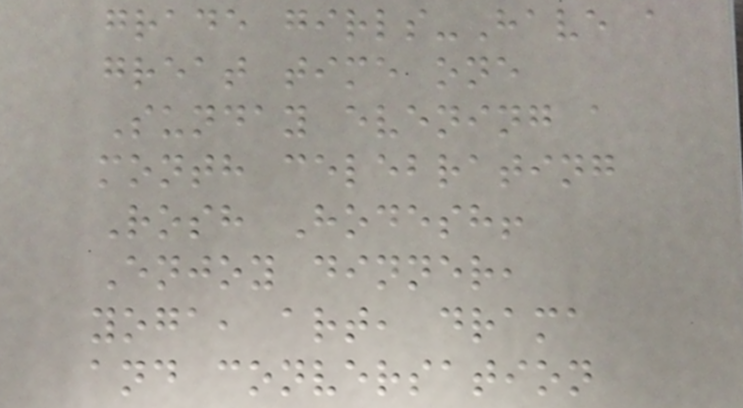grade girls-Have a
great time one
Sunday evening a
month celebrating
Rosh Hodesh!
Enjoy dinner,
yoga, art, drama
and conversation
